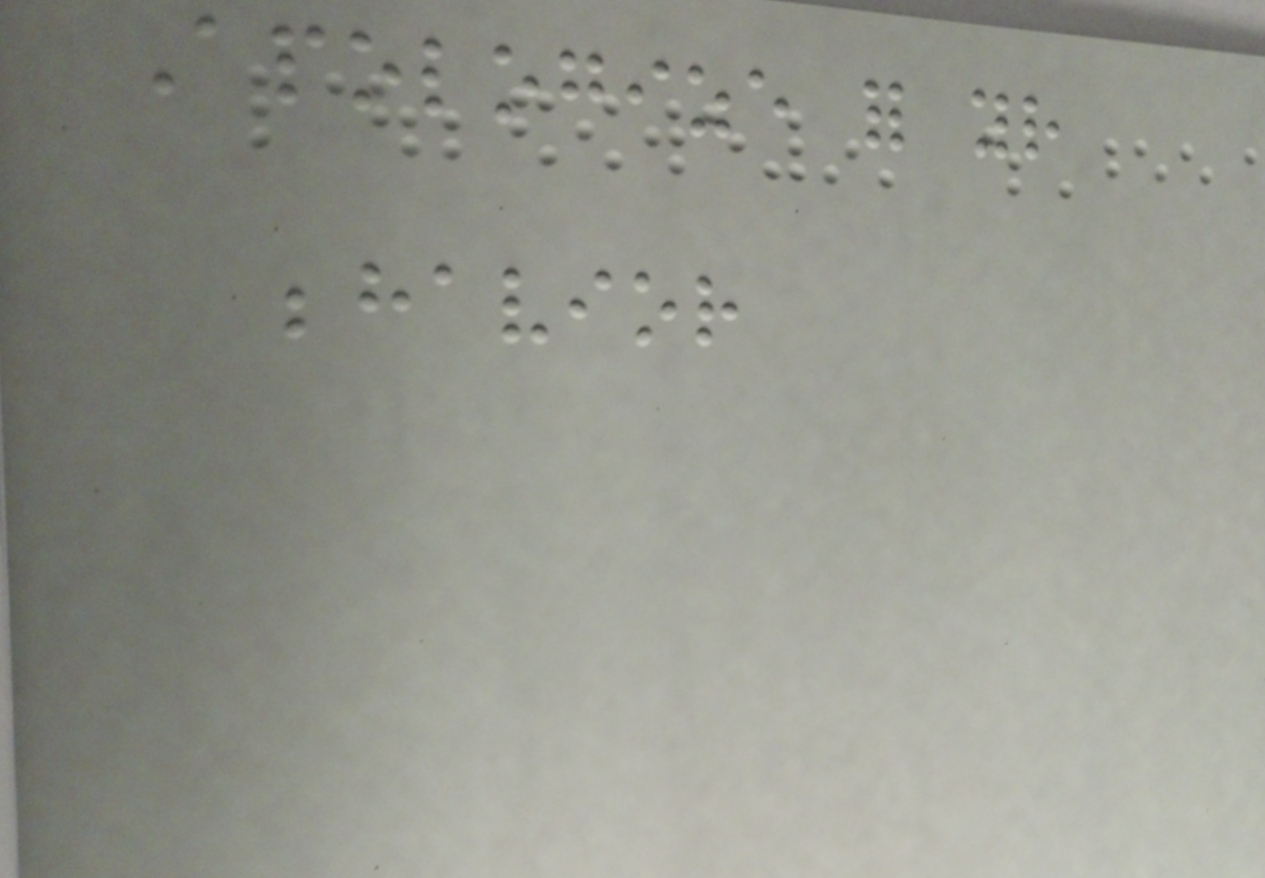Apologize for your
behavior
